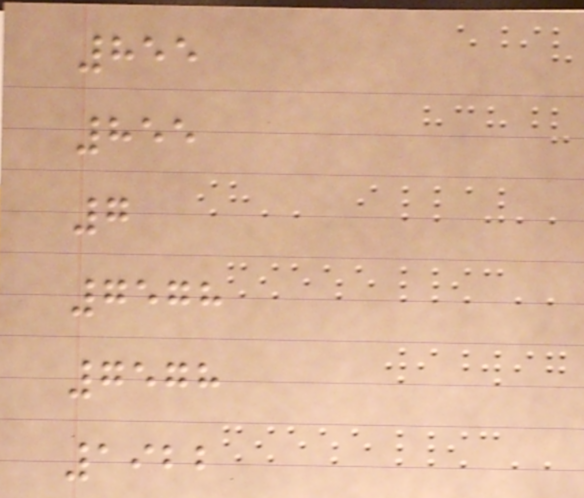855
855
7
7578
7578
1922
